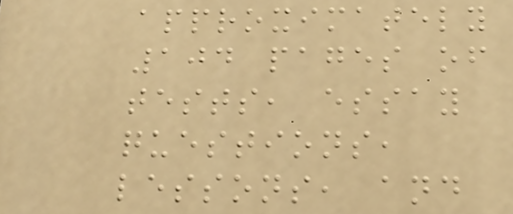approximately
104 pages of
tests, essay
questions,
lessons, and
